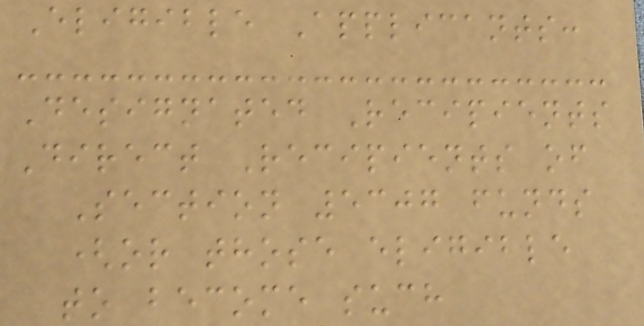Eligible Applicants:
Designated Recipients
Direct Recipients of
Section 5307 funds
(or those eligible
to become such
